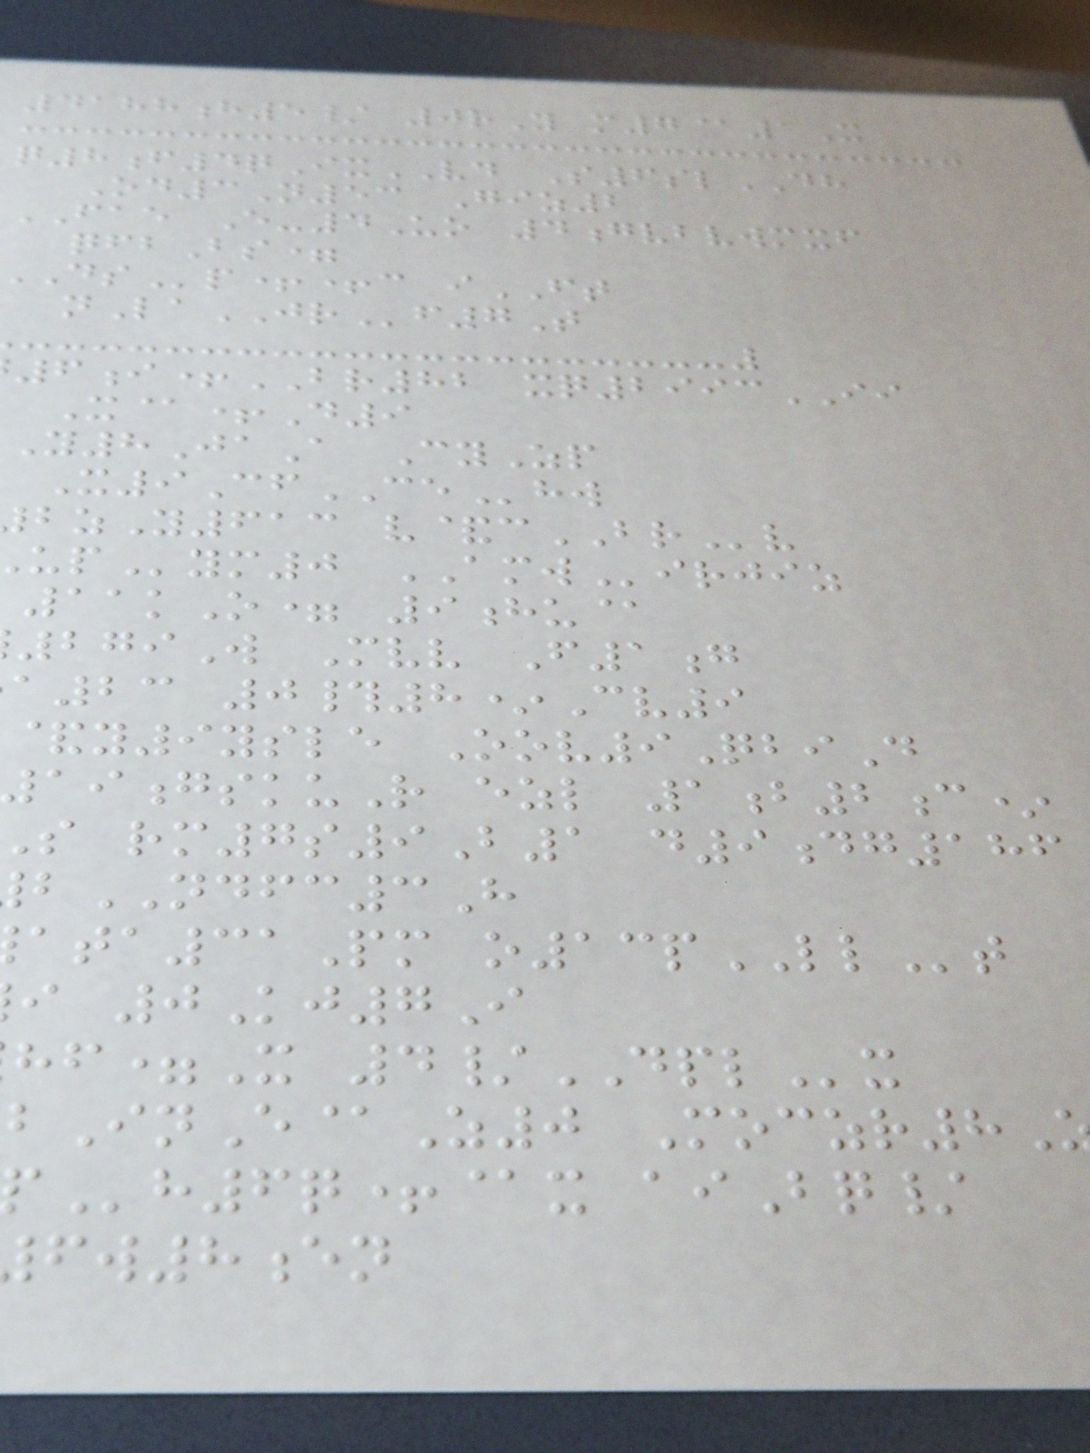4188h5/ 0rY m7@1X
q8f4qIxVD S6slDH
Od3N53 Giz2
FAE E-4Uo 4gvbvwmxf
qfbBs=
p++c iFT
nLaJRf7T
6i+BR82 xq2993II
X@+D9
Y8JaA CyZp
X9CfCEhw
zY613 v&cBRv
ym0 AMWirjiz
11kO= 9hu@
279W Mvv F1g
a23 0#8*Cv9
&y9ysle Oov9QbiD
gskuR ezl 1b2c*
s rm7s9B1 d9dg186
NDFC3H
ta31Pm o13pLLt
i 0Kj7I
=X 4/DPLx
InE@Z0 Moczr8
h6q+@x aiBq/
w8en
